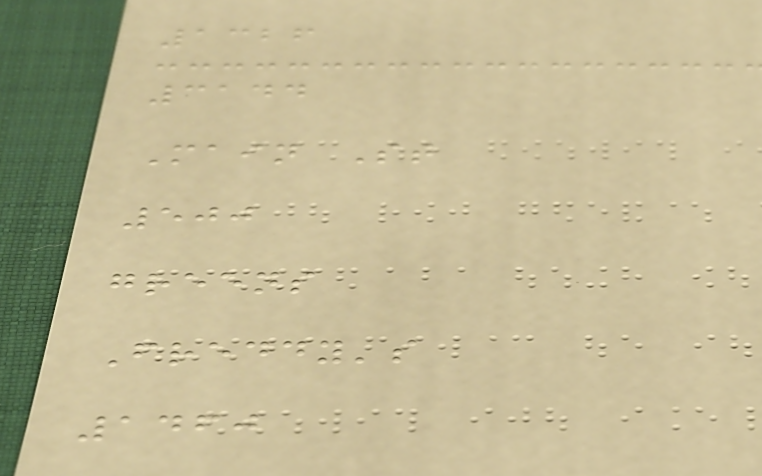1326
3144
Main St
500
greens
Freddy's
1460
